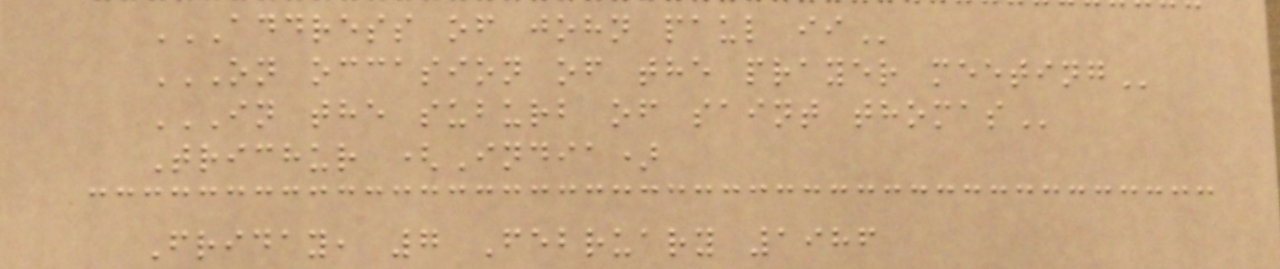ADDRESS OF JOHN PAUL II
ON OCCASION OF THE PRAYER MEETING
IN THE SUBURB OF SAINT THOMAS
Trichur (India)
Friday, 7 February 1986
